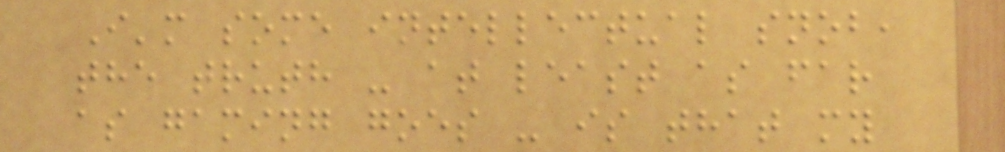I'm some intellectual snob,
the truth - at least as far
as gaming goes - is that my
